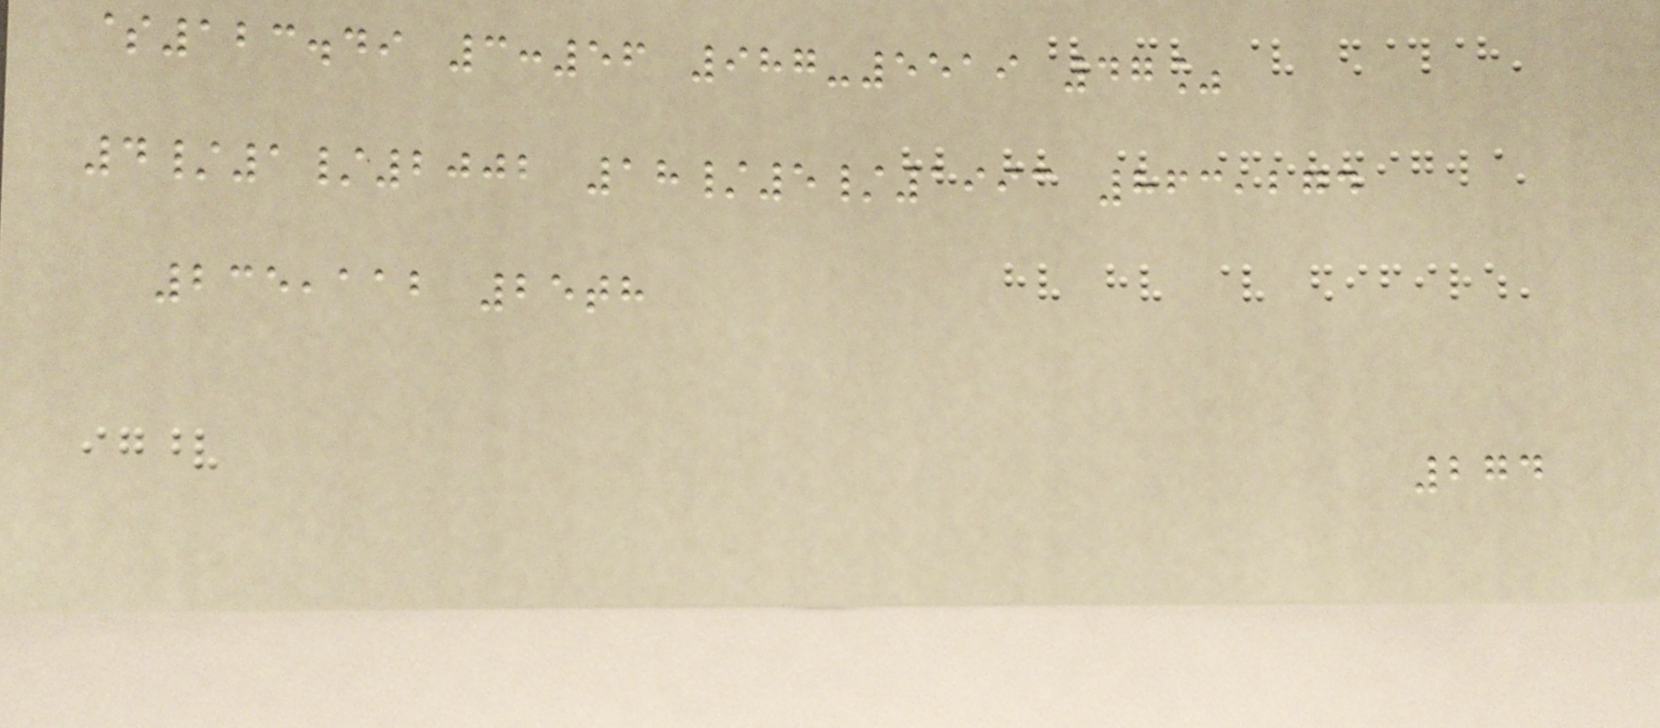$123.49 3:56 987-5519 47%
4/1/2002 18/5/1993 863,274
235,112 25th
274
